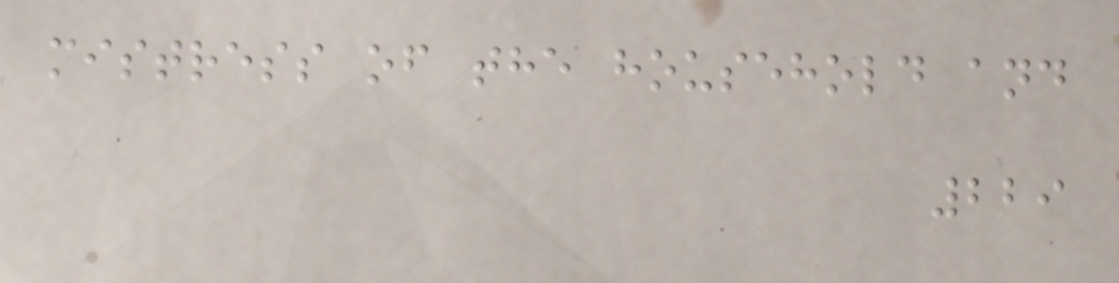mistress of the household and
229
